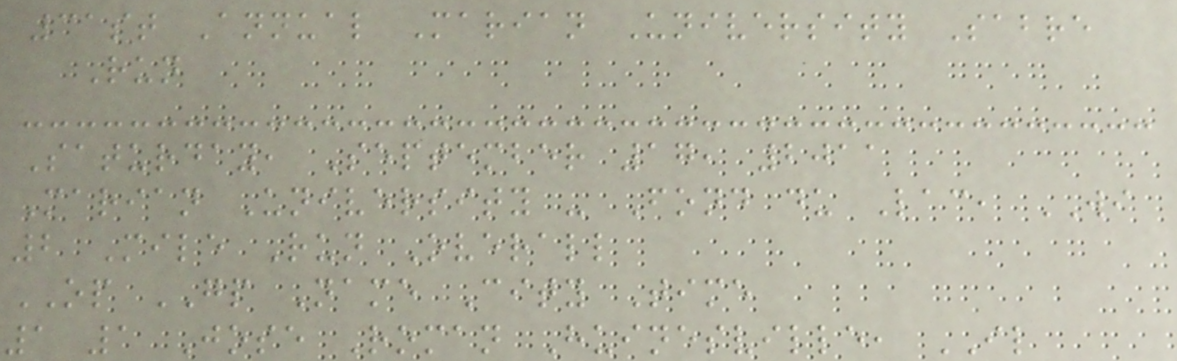31st Annual Marian University Sabre
Run
Saturday, September 17, 2011
Marian University - Fond du Lac, WI
2 Mile Run Overall
OP GP Name City Time
1 1 Jose Roman Huinesville, IL
